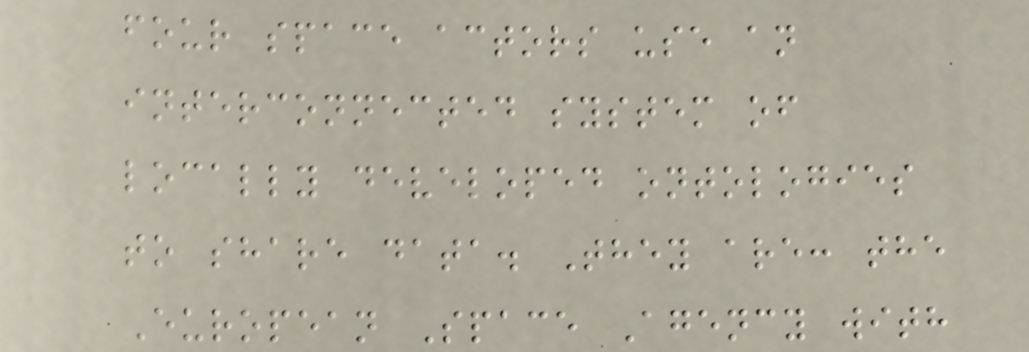four space actors use an
interconnected system of
locally developed ontologies
to share data. They are: the
European Space Agency with
